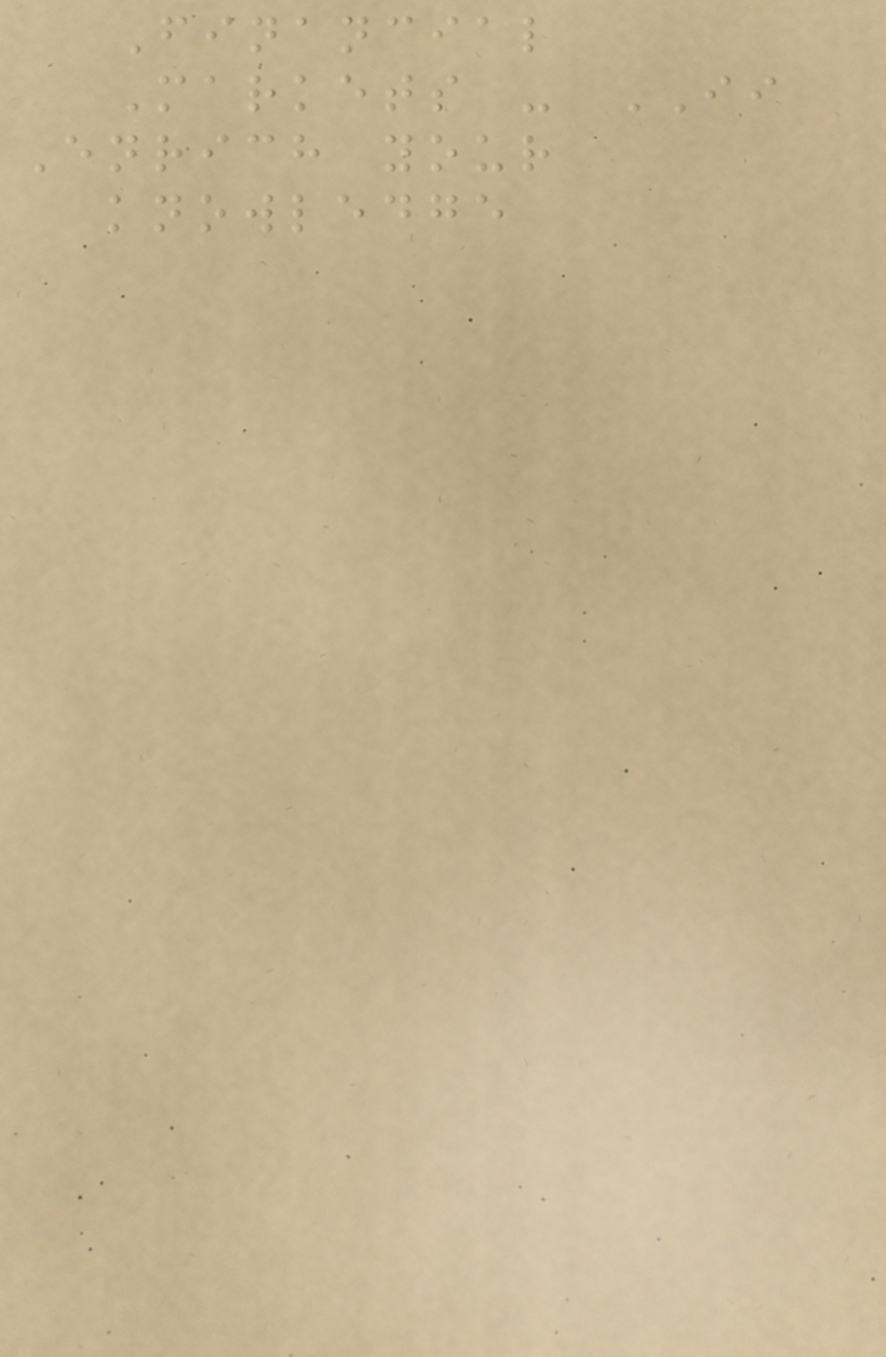Financial
Markets - II
Enrich your
knowledge
